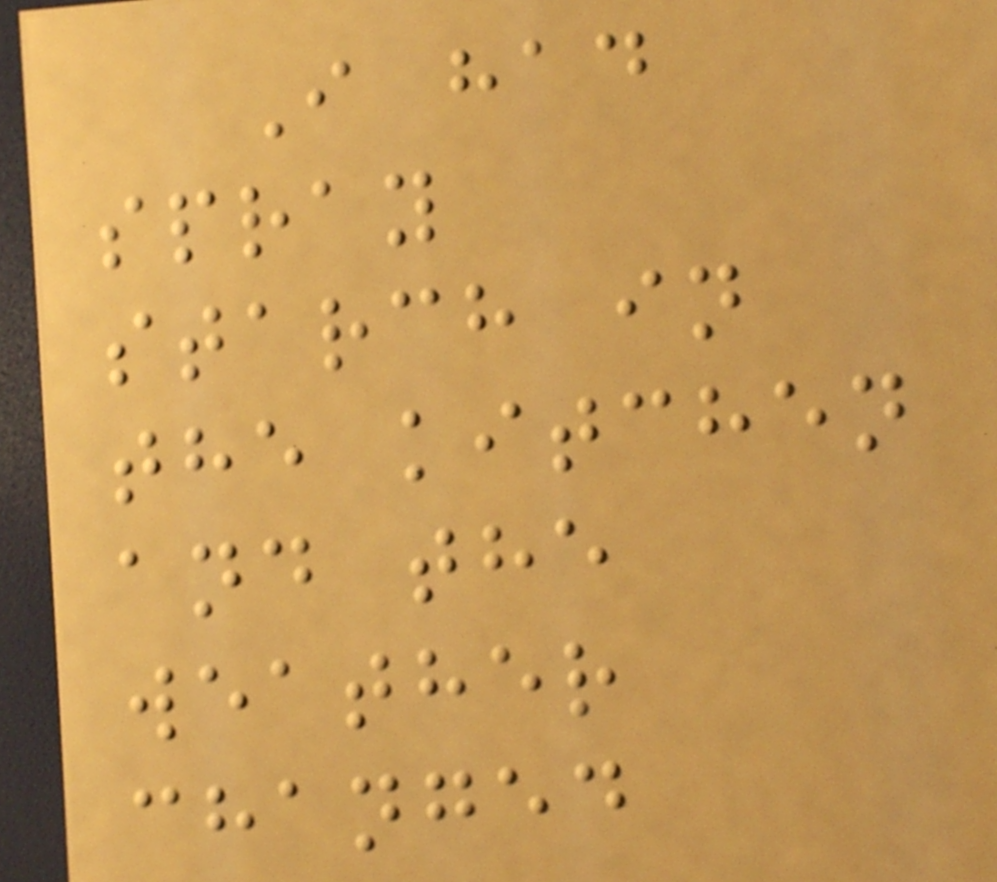I had
spray
starch in
the kitchen
and the
weather
changed
